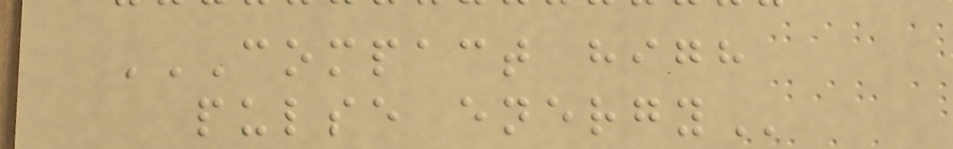COMPACT HIGH
PULSE ENERGY
